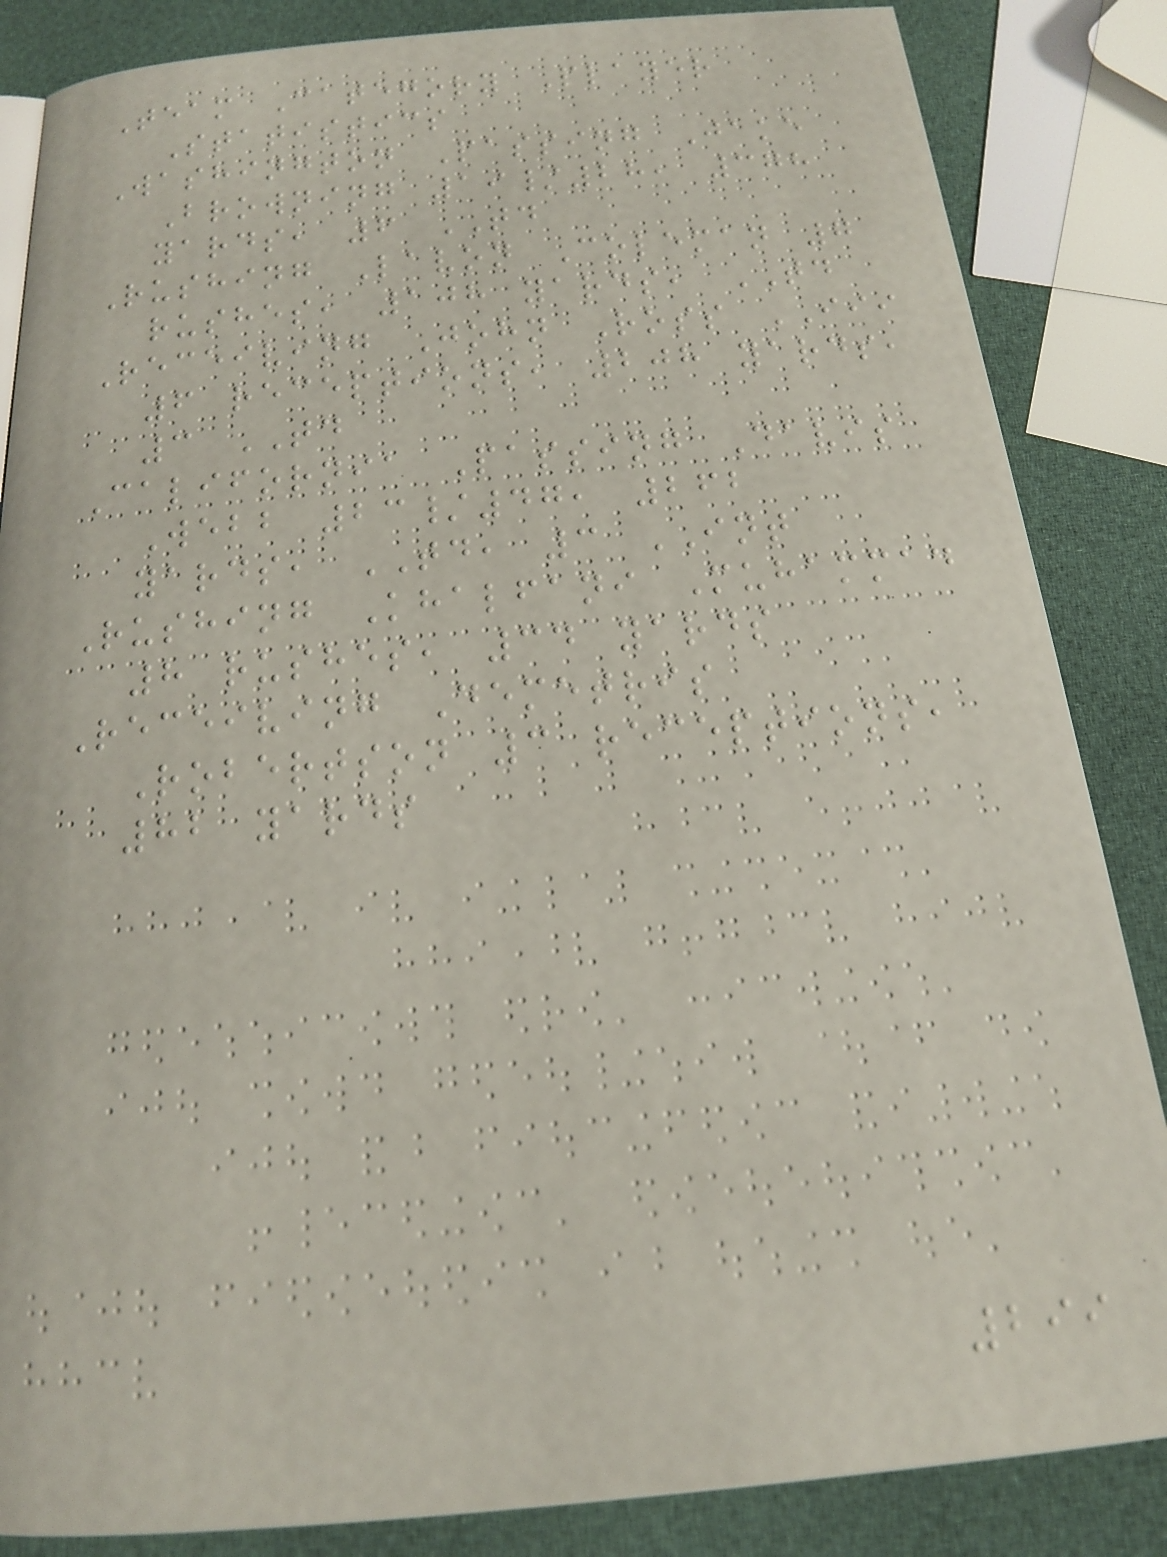Team Category Player
Statistics
Washington Passing Jake
Browning 19/28, 378
yards, 6 TD
Rushing Lavon Coleman 7
rushes, 108 yards, TD
Receiving John Ross III
6 receptions, 208 yards,
3 TD
California Passing Davis
Webb 23/47, 262
yards, TD, 3 INT
Rushing Khalfani Muhammad
8 rushes, 34 yards
Receiving Demetris
Robertson 3 receptions,
82 yards
299
